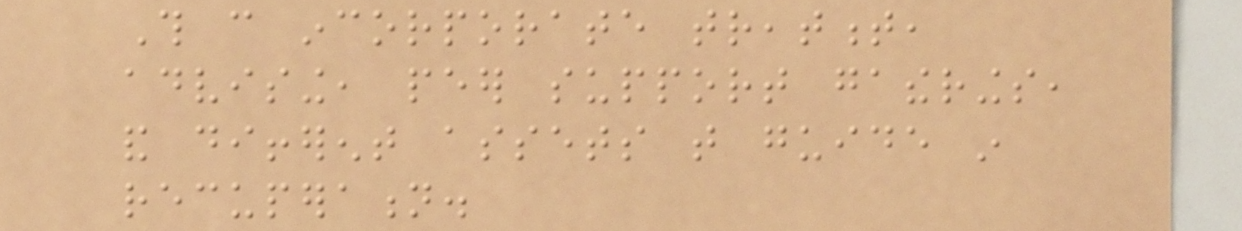This can incorporate treatment,
advising, peer support gatherings,
and different assets that guide in
recuperation.
